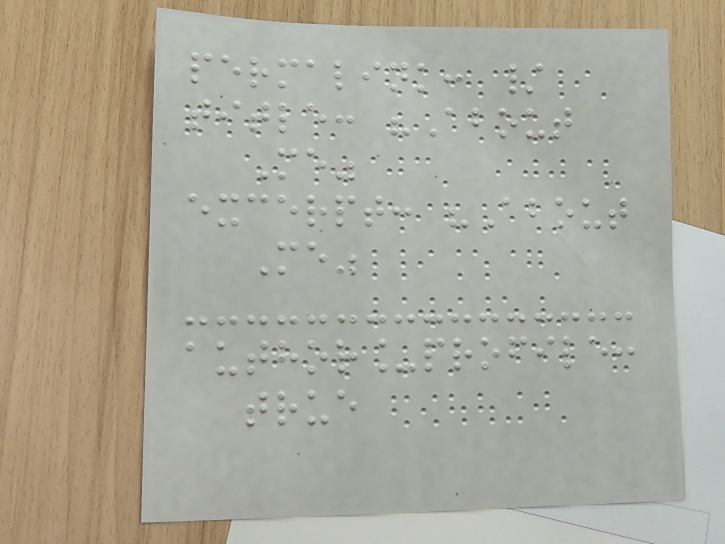permalink: /
title: "About
Me"
excerpt: "About
Me"
author_profile:
true
